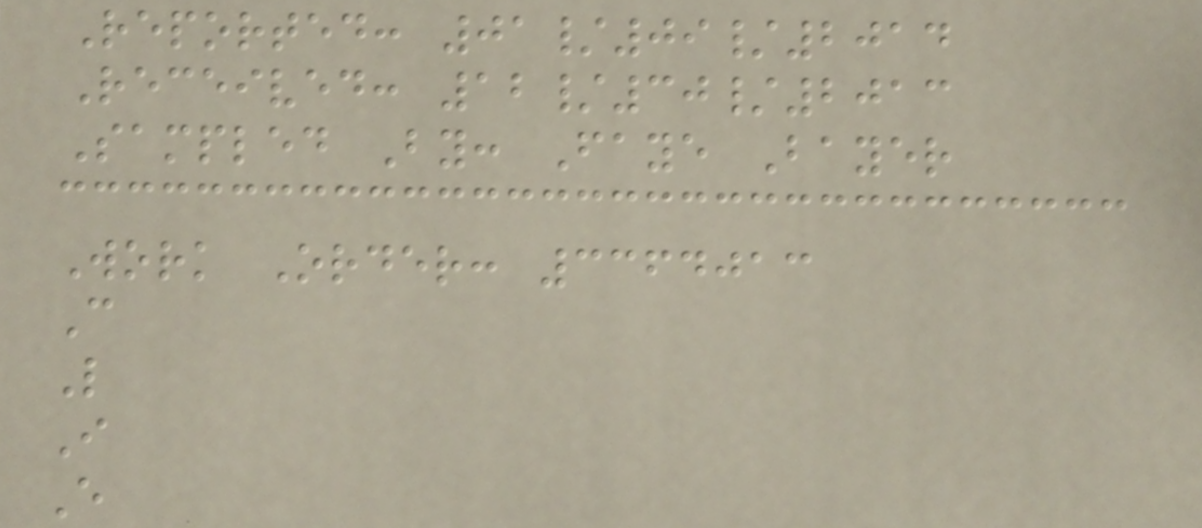Reported: 01/09/2014
Received: 12/30/2013
Sampled By: Faye Bayer
Work Order: 3364013
C
L
I
E
